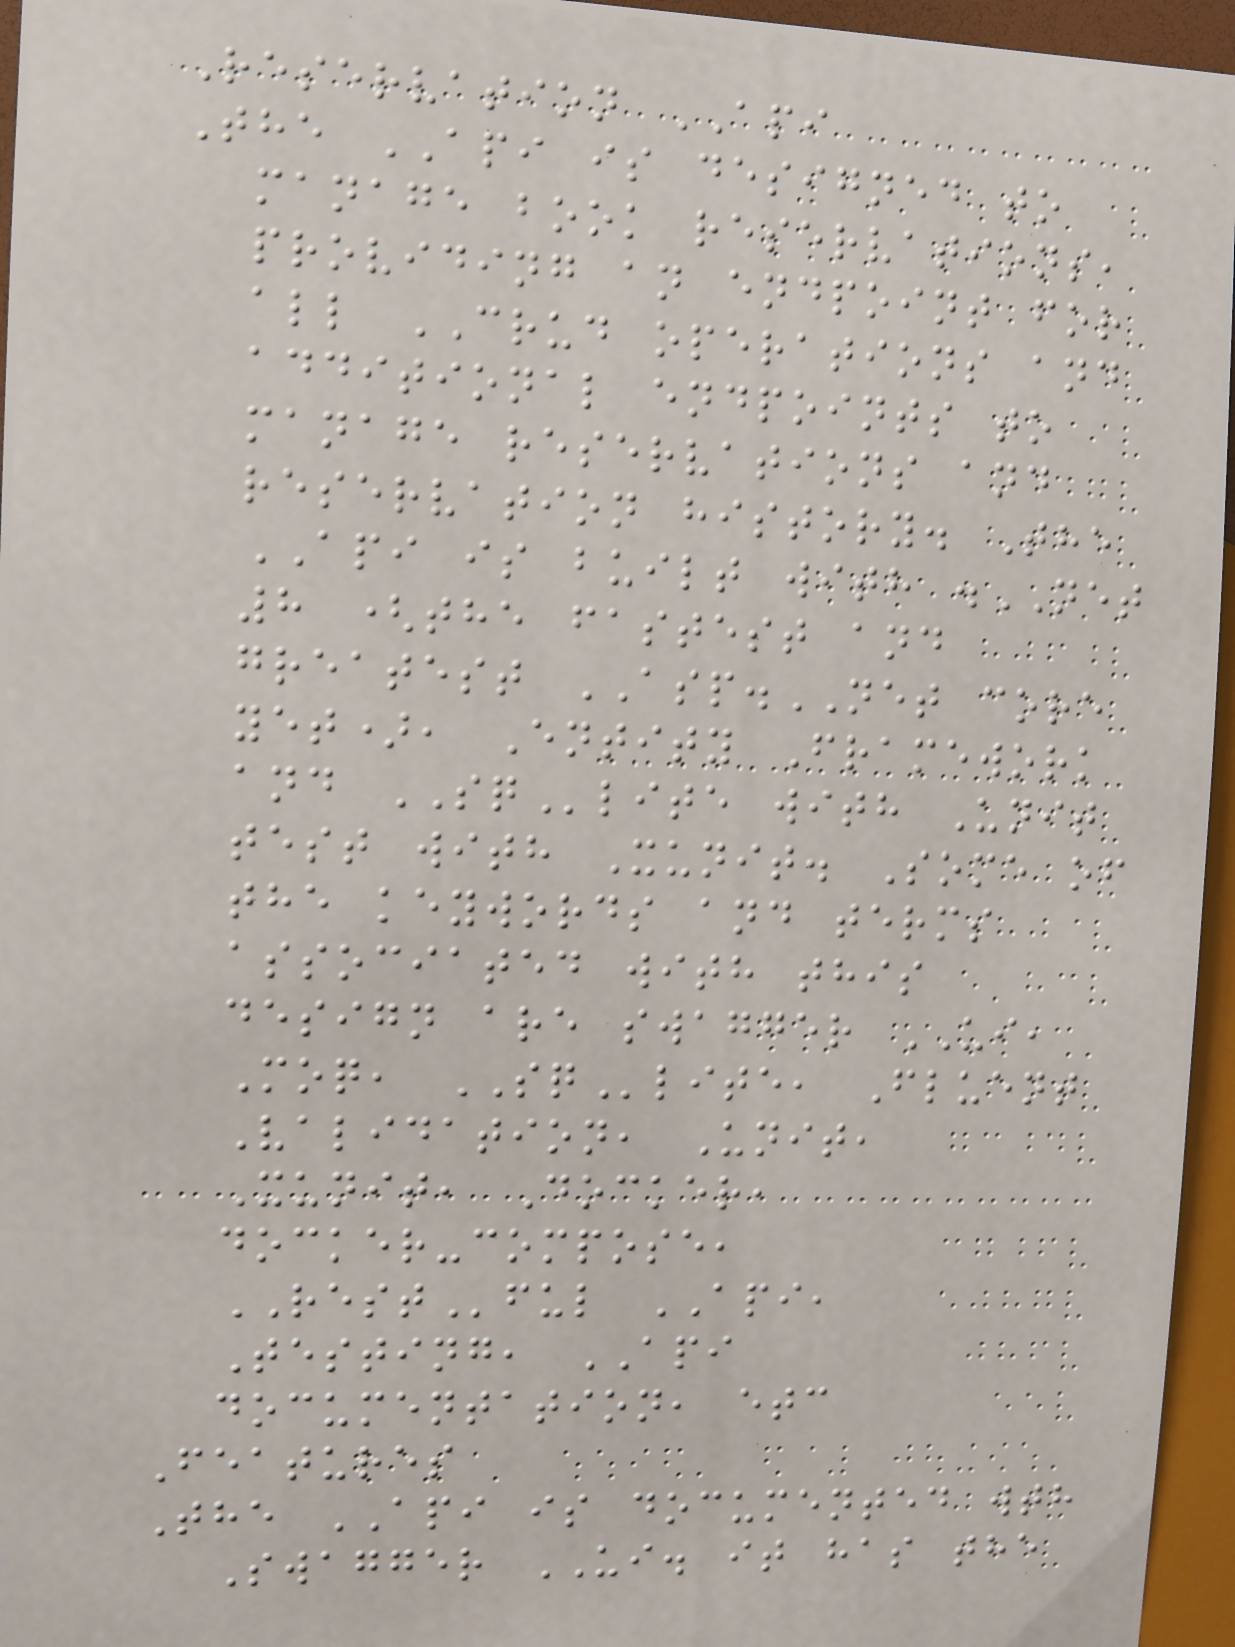Reservation API
The API is designed to
manage book reservations,
providing an endpoint for
all CRUD operations and
additional endpoints to
manage reservations and
reservation history. The
API is built with .NET
8 (the fastest and
greatest ASP.NET core
yet), Entity Framework
and SQlite with Unit
test with Xunit. Some of
the keywords and terms
associated with this
design are swagger UI,
Moq, SQlite, Fluent
Validation, Unit,
Xunit, Docker,
docker-compose,
RESTful API,
Testing, API
documentation, etc
Features
The API is documented wth
Swagger UI. it has the
